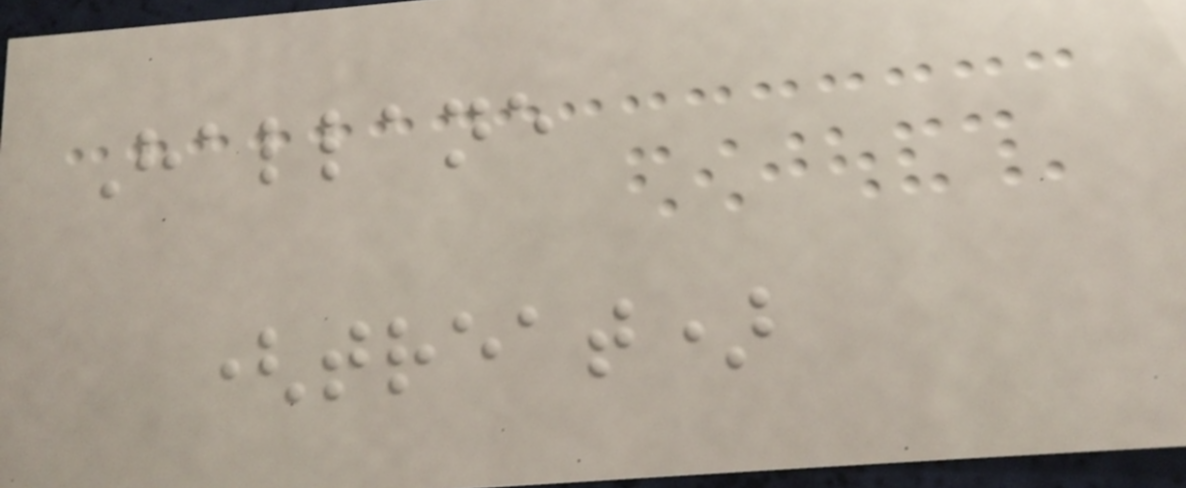Hallane
(treat)
